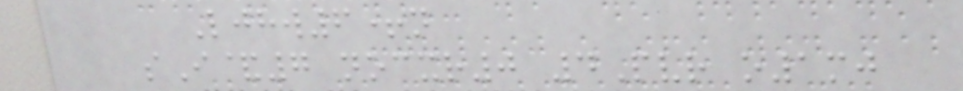Ljhw6+n
sI&7 nocxr0 4Pvr o1mj
